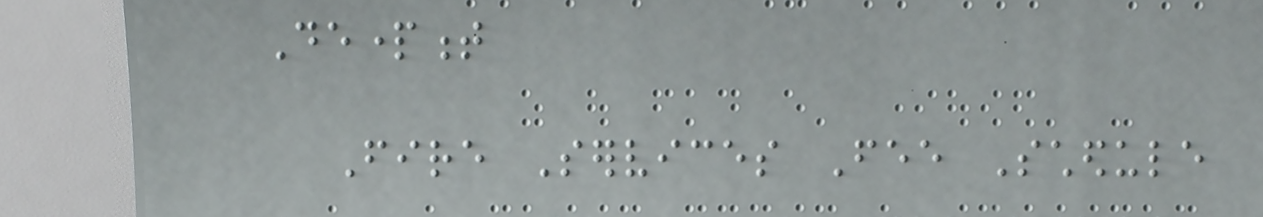Department
Fire Services Fee Schedule
